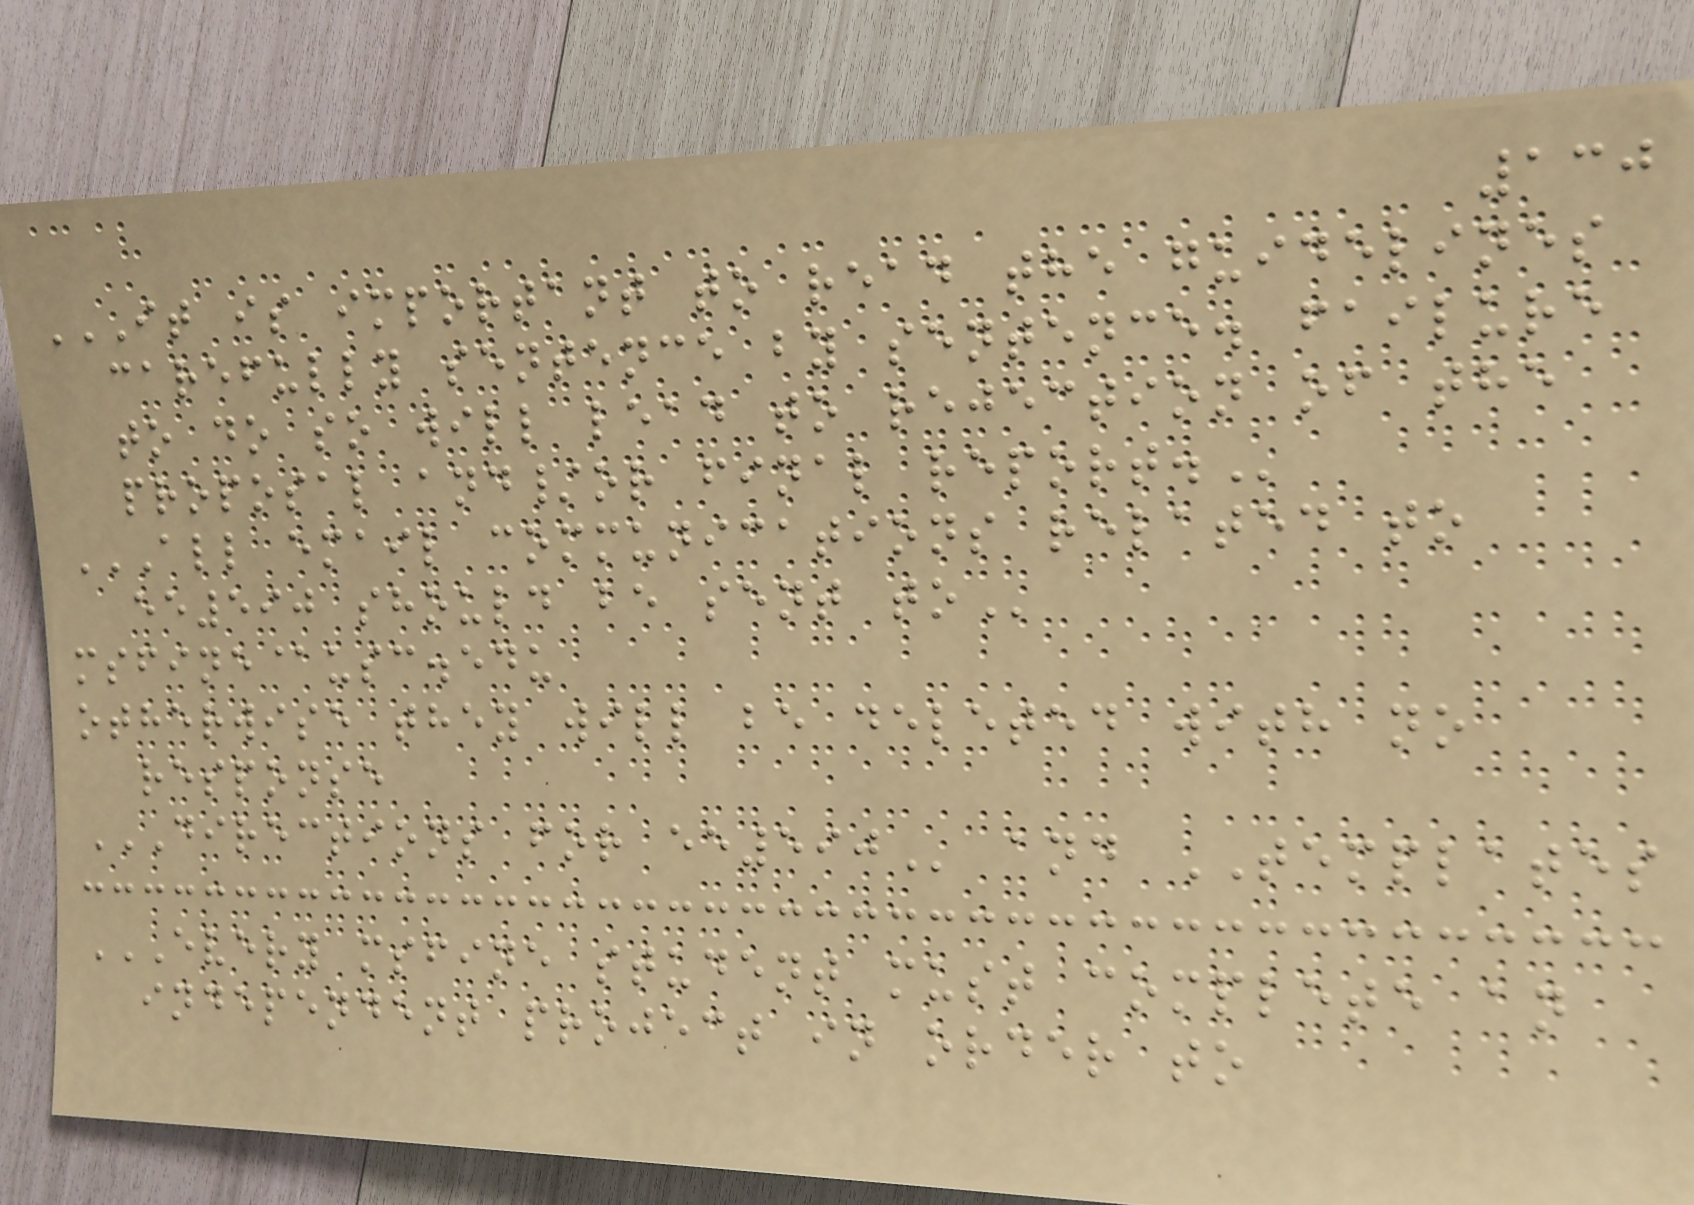130
IT IS IMPORTANT TO READ THE GUIDELINES
CAREFULLY SENTENCE BY SENTENCE. FAILURE
TO DO SO WILL LEAD TO REJECTION OF THE
PROPOSAL AND/OR FINAL REPORT.
ALL EMAIL COMMUNICATIONS RELATED TO
EE590 SHOULD BE SENT TO
msfine@usc.edu
otherwise they will be deleted with no
response
DIRECTIONS FOR EE590 and TEMPLATES
EVERY MSFINE STUDENT MUST COMPLETE AN
INDEPENDENT PROJECT IN ORDER TO
